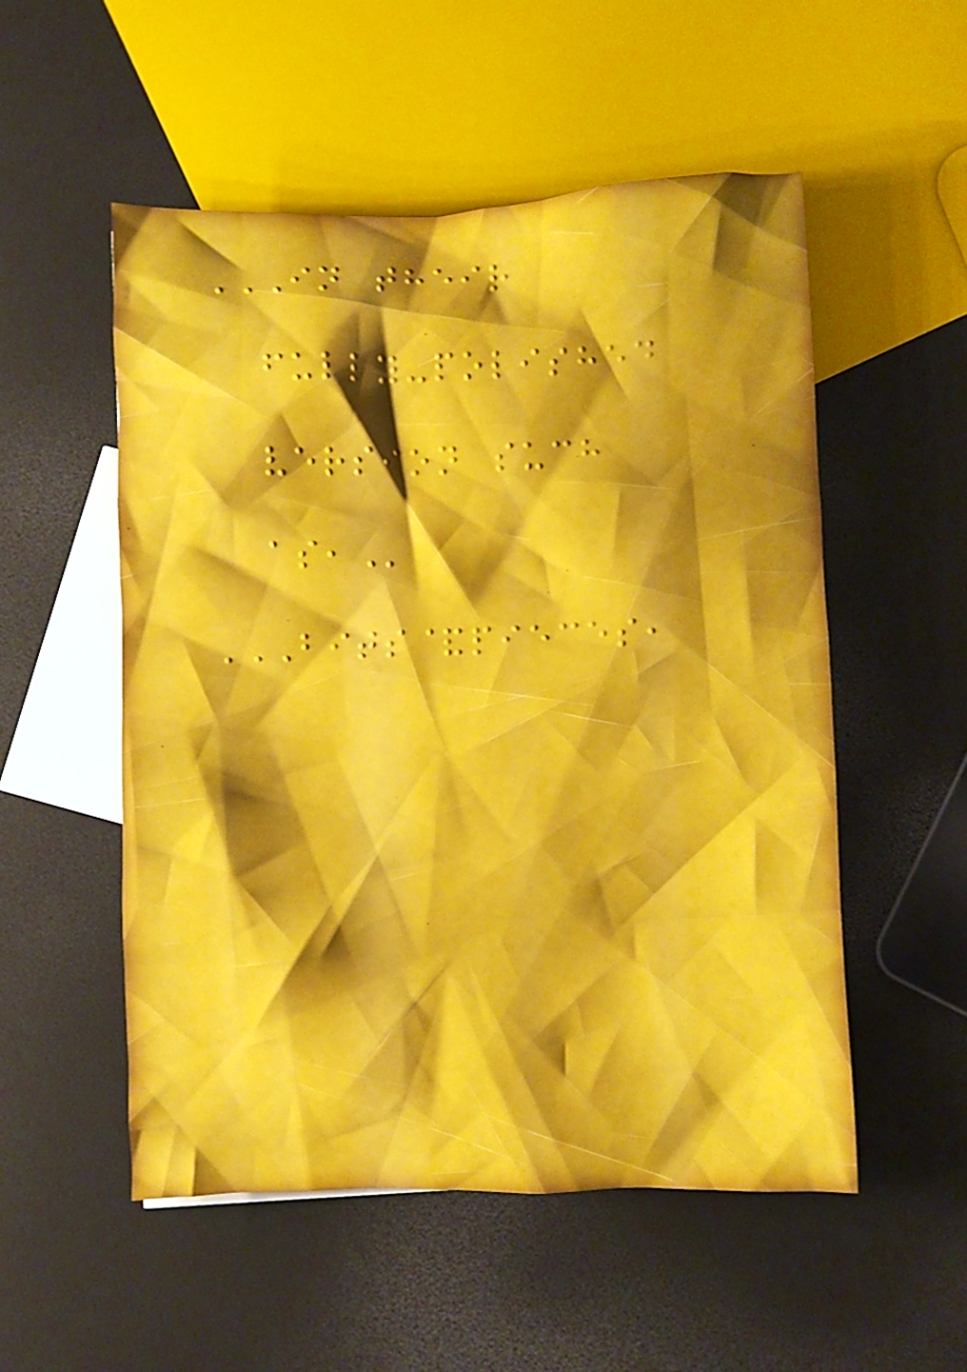IN THEIR
FULLY-POLISHED
VERSION SUCH
AS,
BITS&PIECES,
